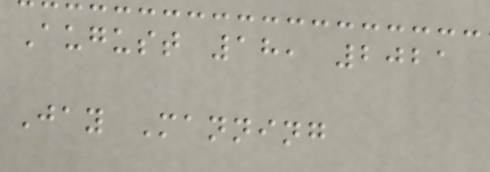August 18, 2021
Jay Manning
